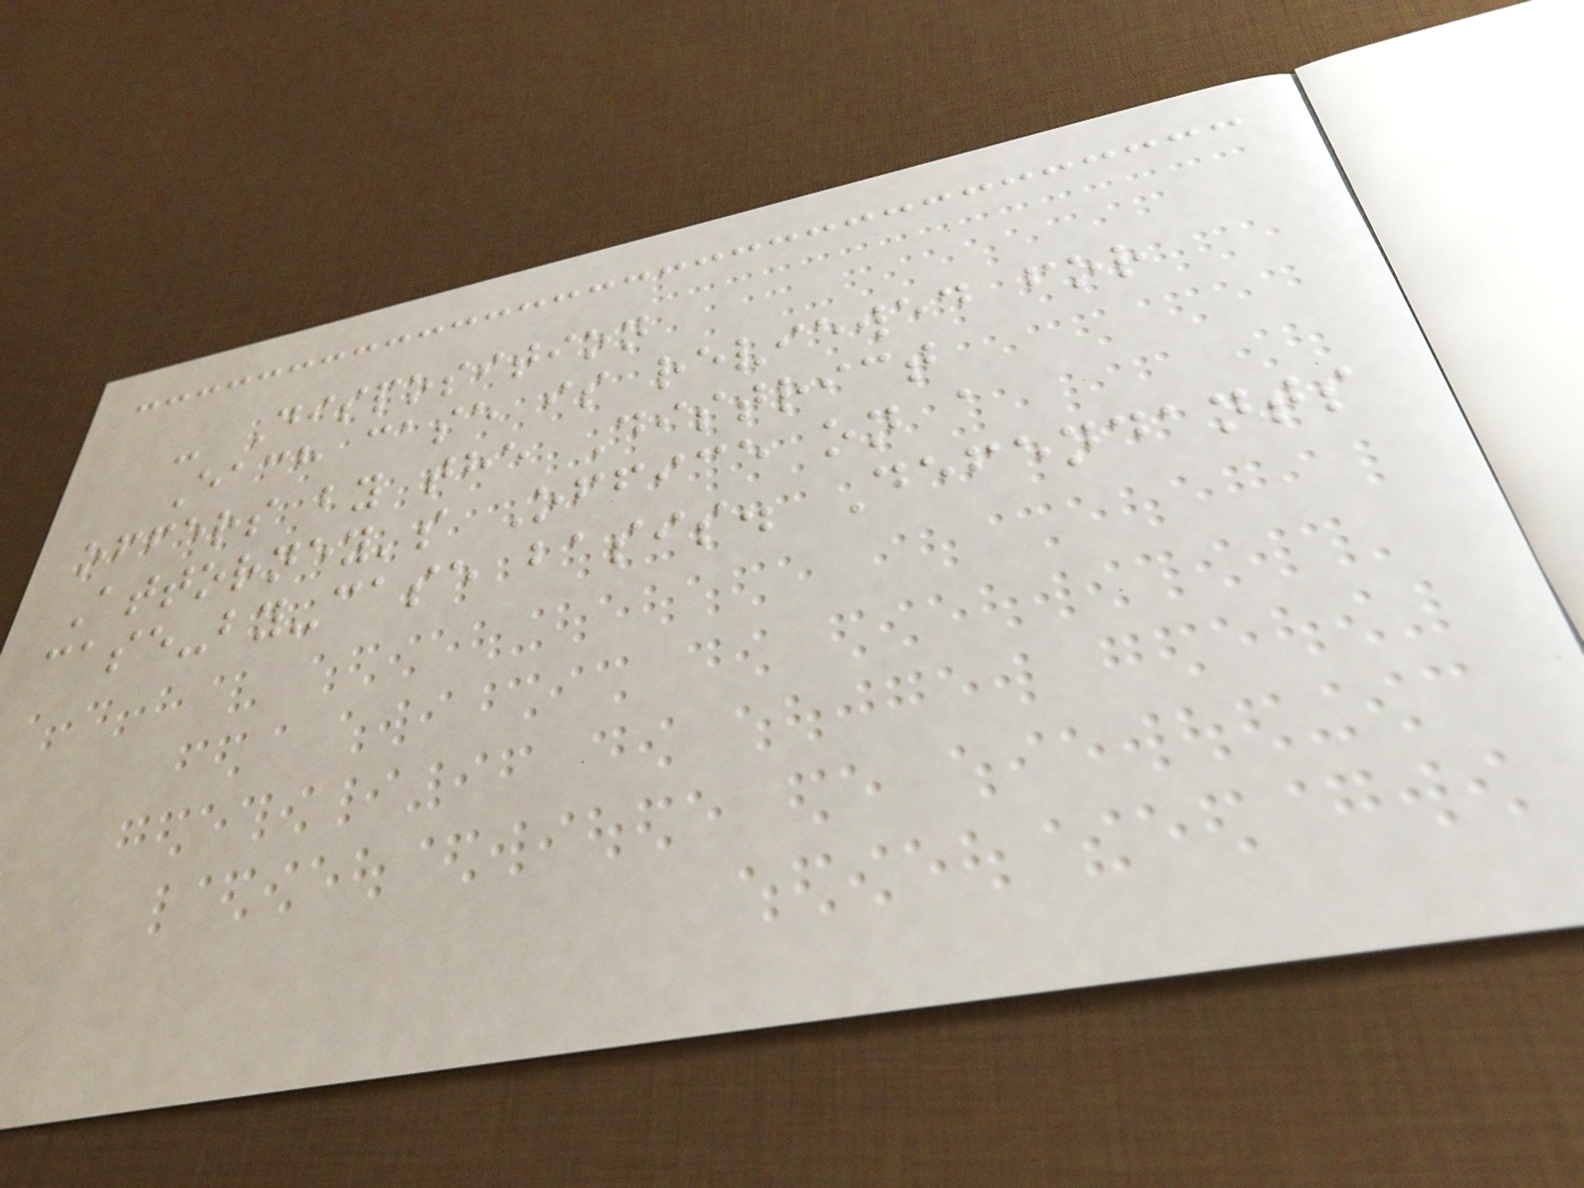- Disposition
Each case is reviewed for
offers by the District
Attorney's Office on a
case-by-case basis. Defendants
